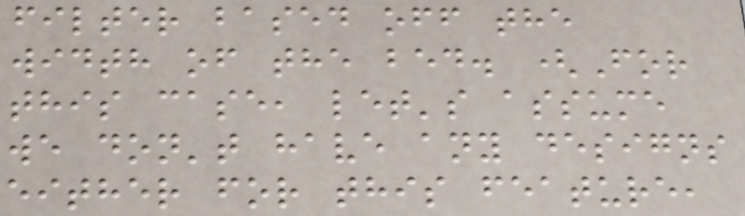filter based off the
width of the bed. (For
this case, let's assume
we don't have any designs
either for this feature,
